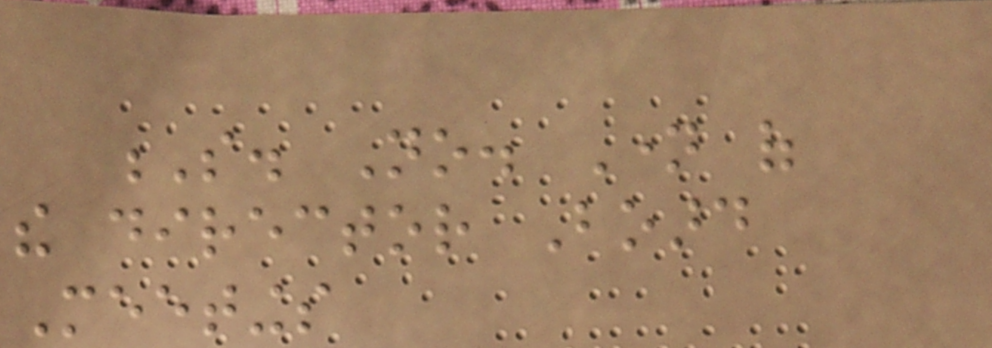S. No. Name of
the director Board
Meetings
